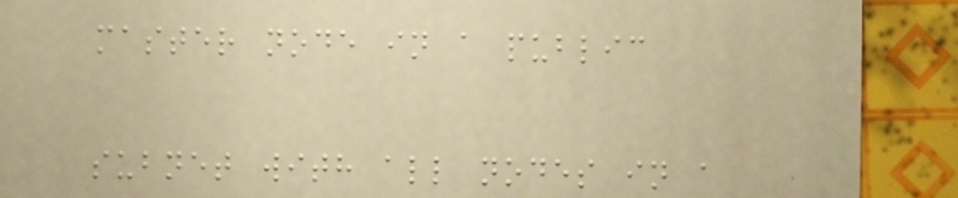master node in a public
subnet with all nodes in a
